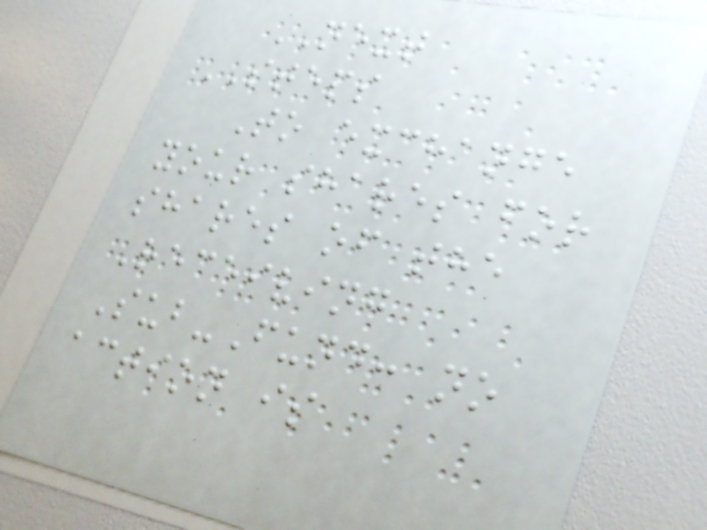NEXT
STEPS
To exchange
your shares for
shares of the
Receiving
Sub-Fund: no
action is
